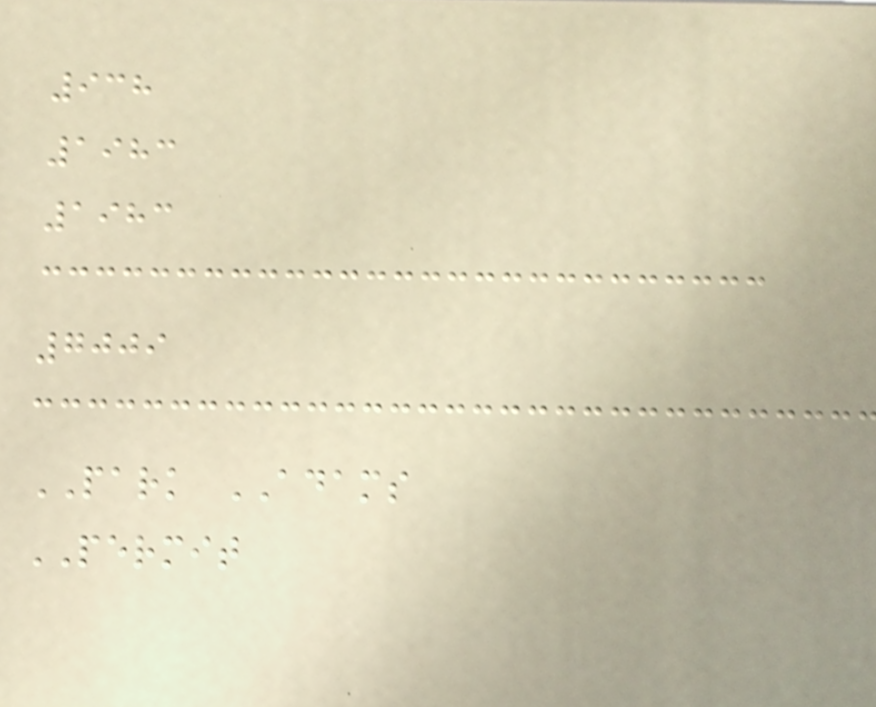938
1983
1983
7009
PARK ADAMS
PERMIT
